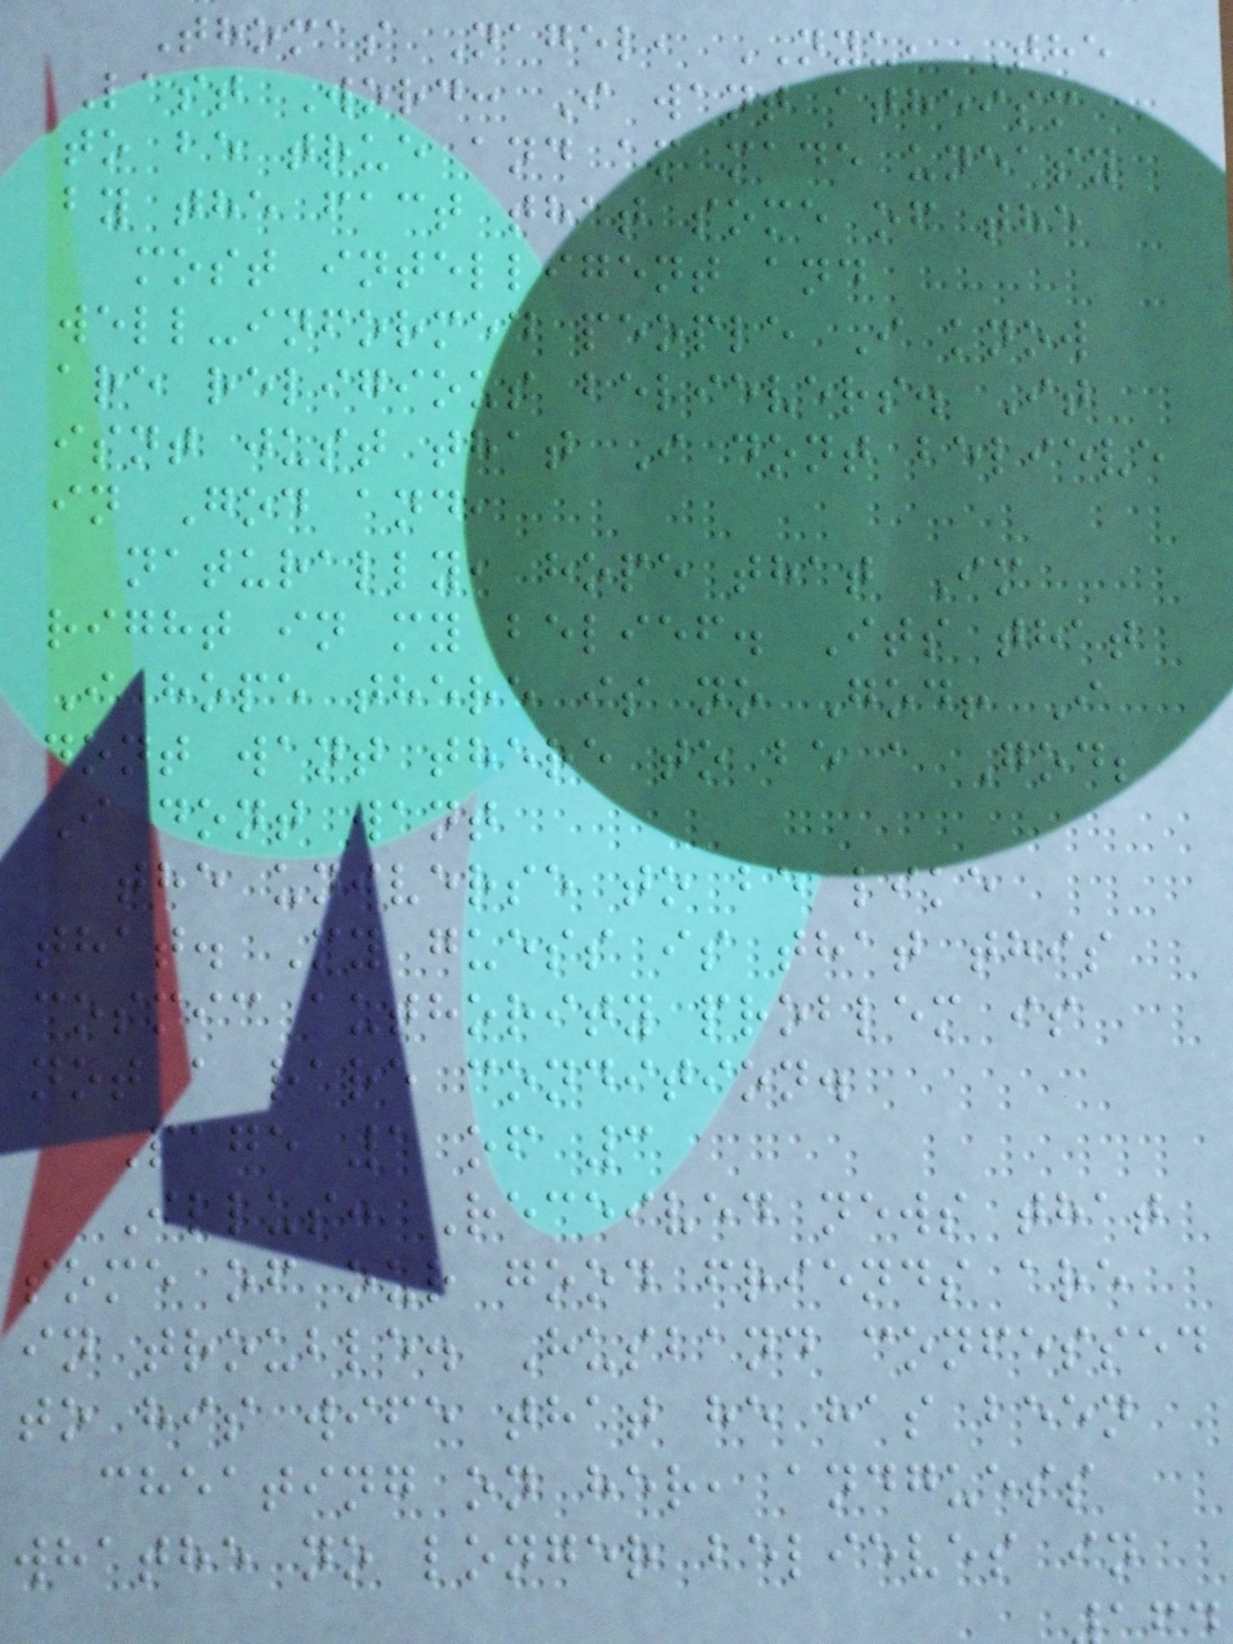Thomas Nagel, NYU, The
Last Word: I want atheism
to be true and am made uneasy
by the fact that some of the
most intelligent and
well-informed people I know
are religious believers. It
isnt just that I dont believe
in God and,
naturally, hope that Im
right in my belief. Its that
I hope there is no God! I
dont want there to be a God;
I dont want
the universe to be like
that. My guess is that this
cosmic authority problem is
not a rare condition.
Page 1 of 3
Illus: Received news that
some of our good friends are
in trouble. Husband confessed
to his wife that he has been
cheating on her, andguess
whathe no longer believes in
